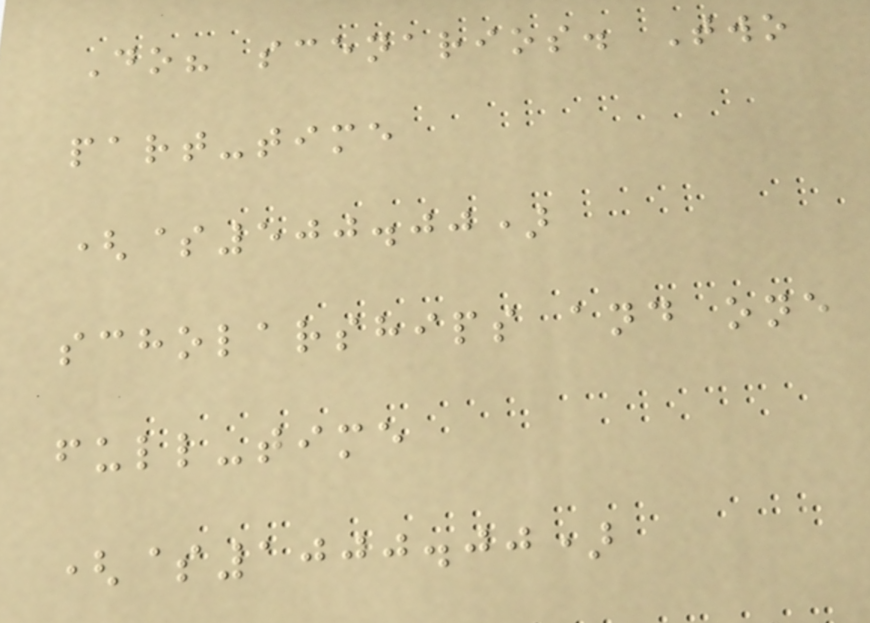Do? scenarios. Two
part-time
($500.00)
scholarships and one
full-time
($1000.00)
